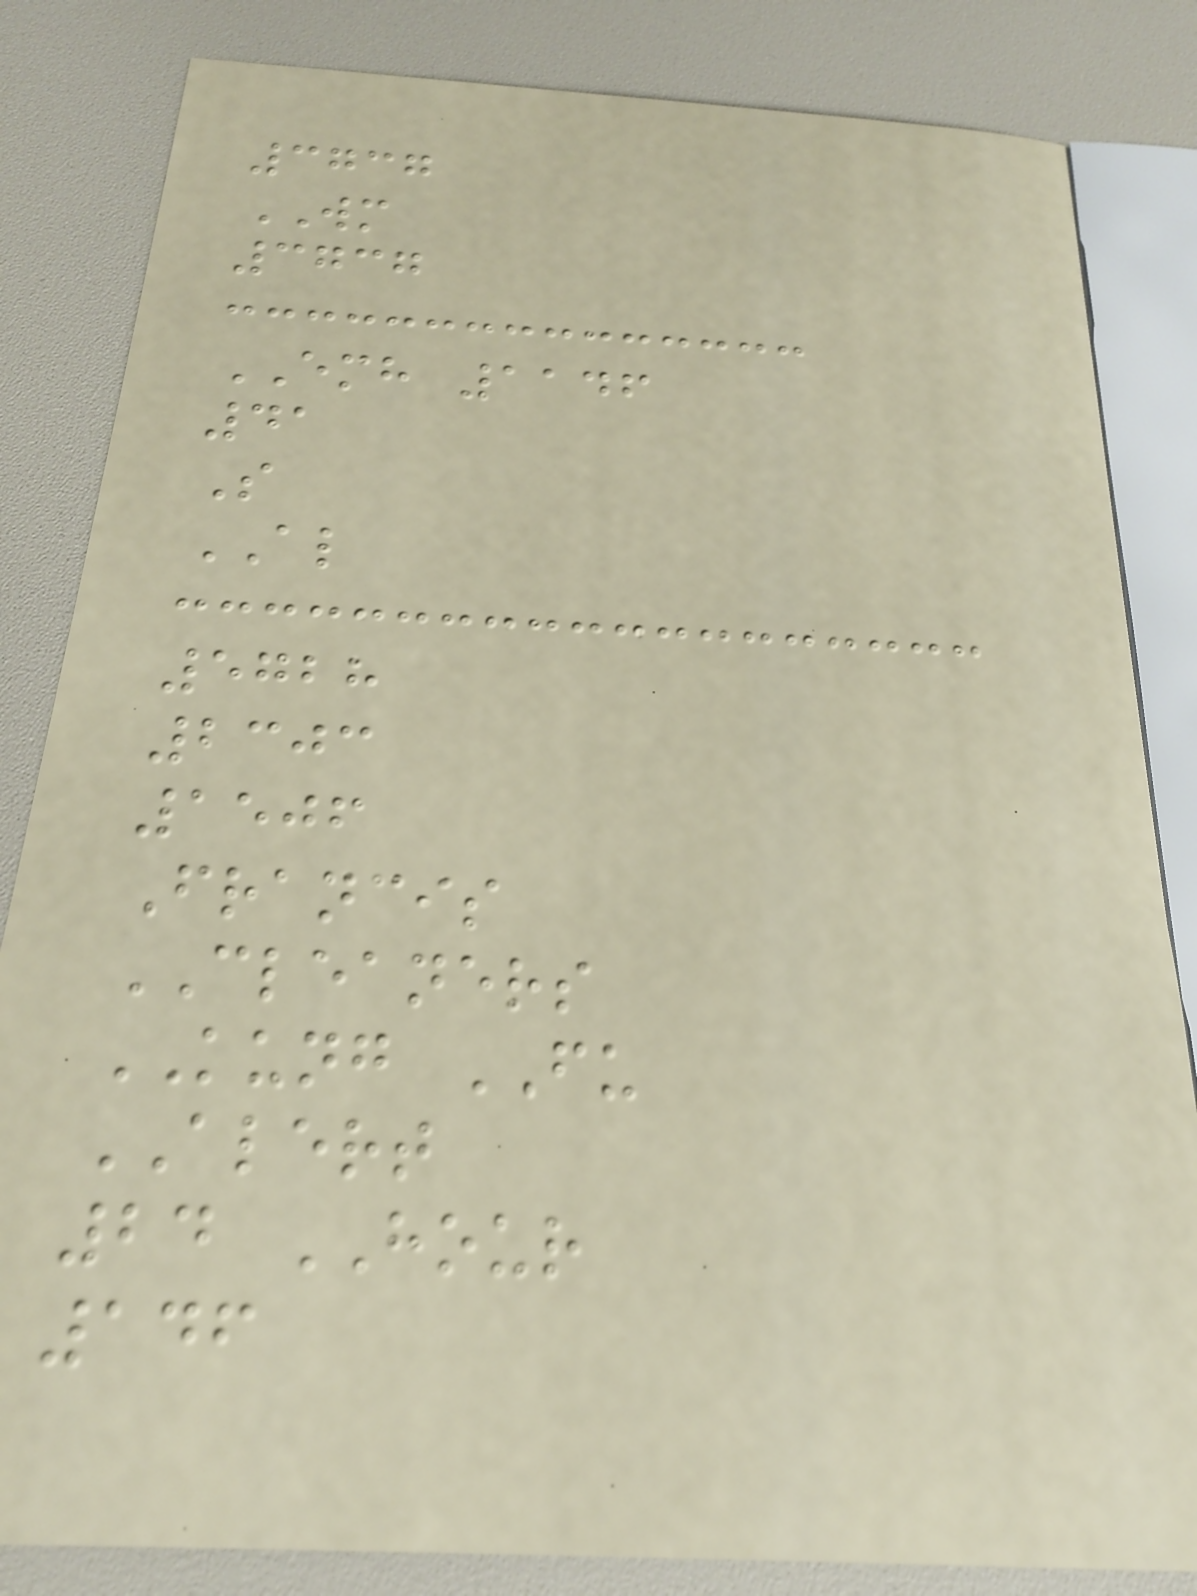3737
WM
3737
EMH 1146
41
S
AL
5728
2303
1506
Francis
CLEANERS
KUNG FU
ALERT
24 HOUR
146
